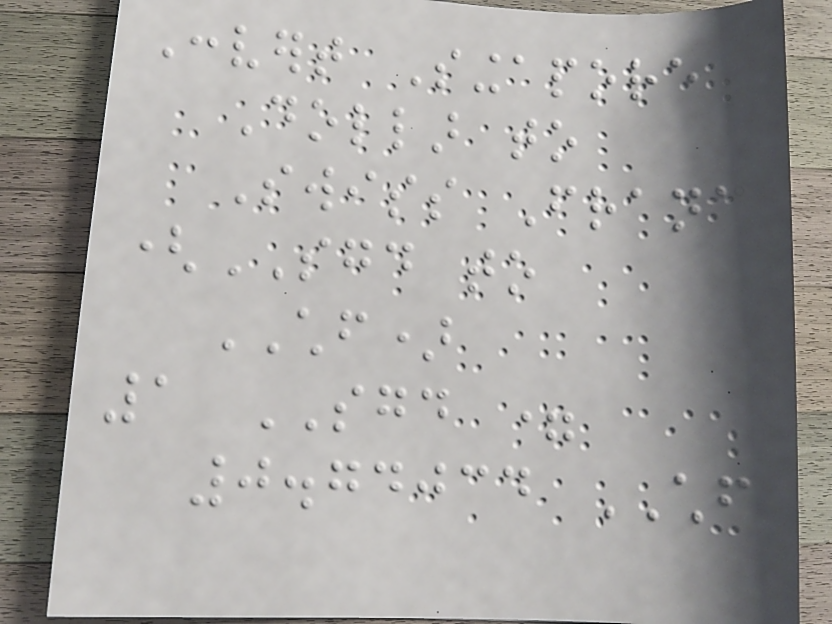Convert Singapore
Dollar to
Swiss Franc
(SGD to
CHF)
1 SGD =
0.74034 CHF
